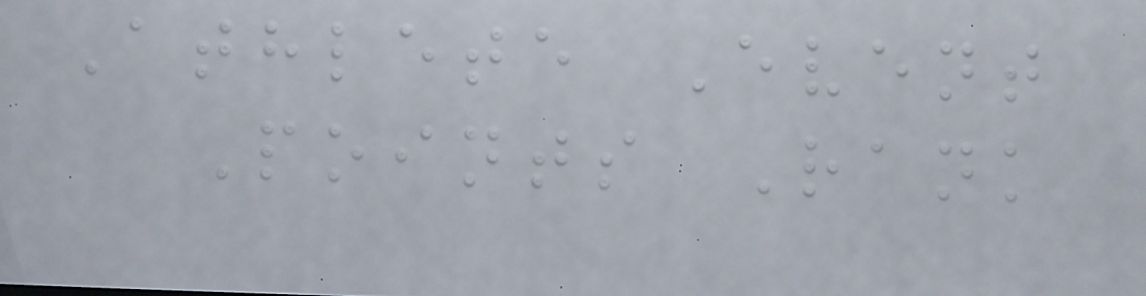Athlete Event
Points Rank
